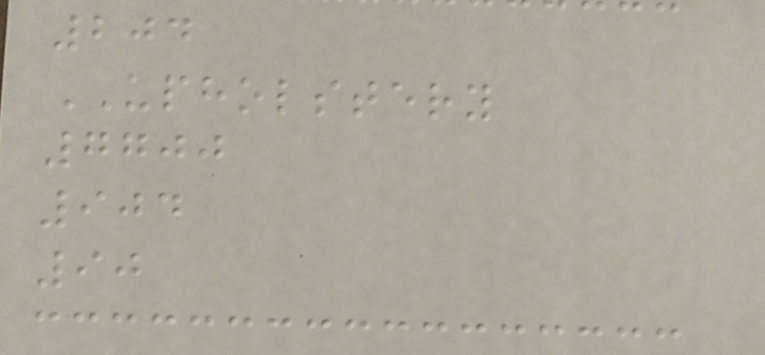204
UPHOLSTERY
7700
904
90
